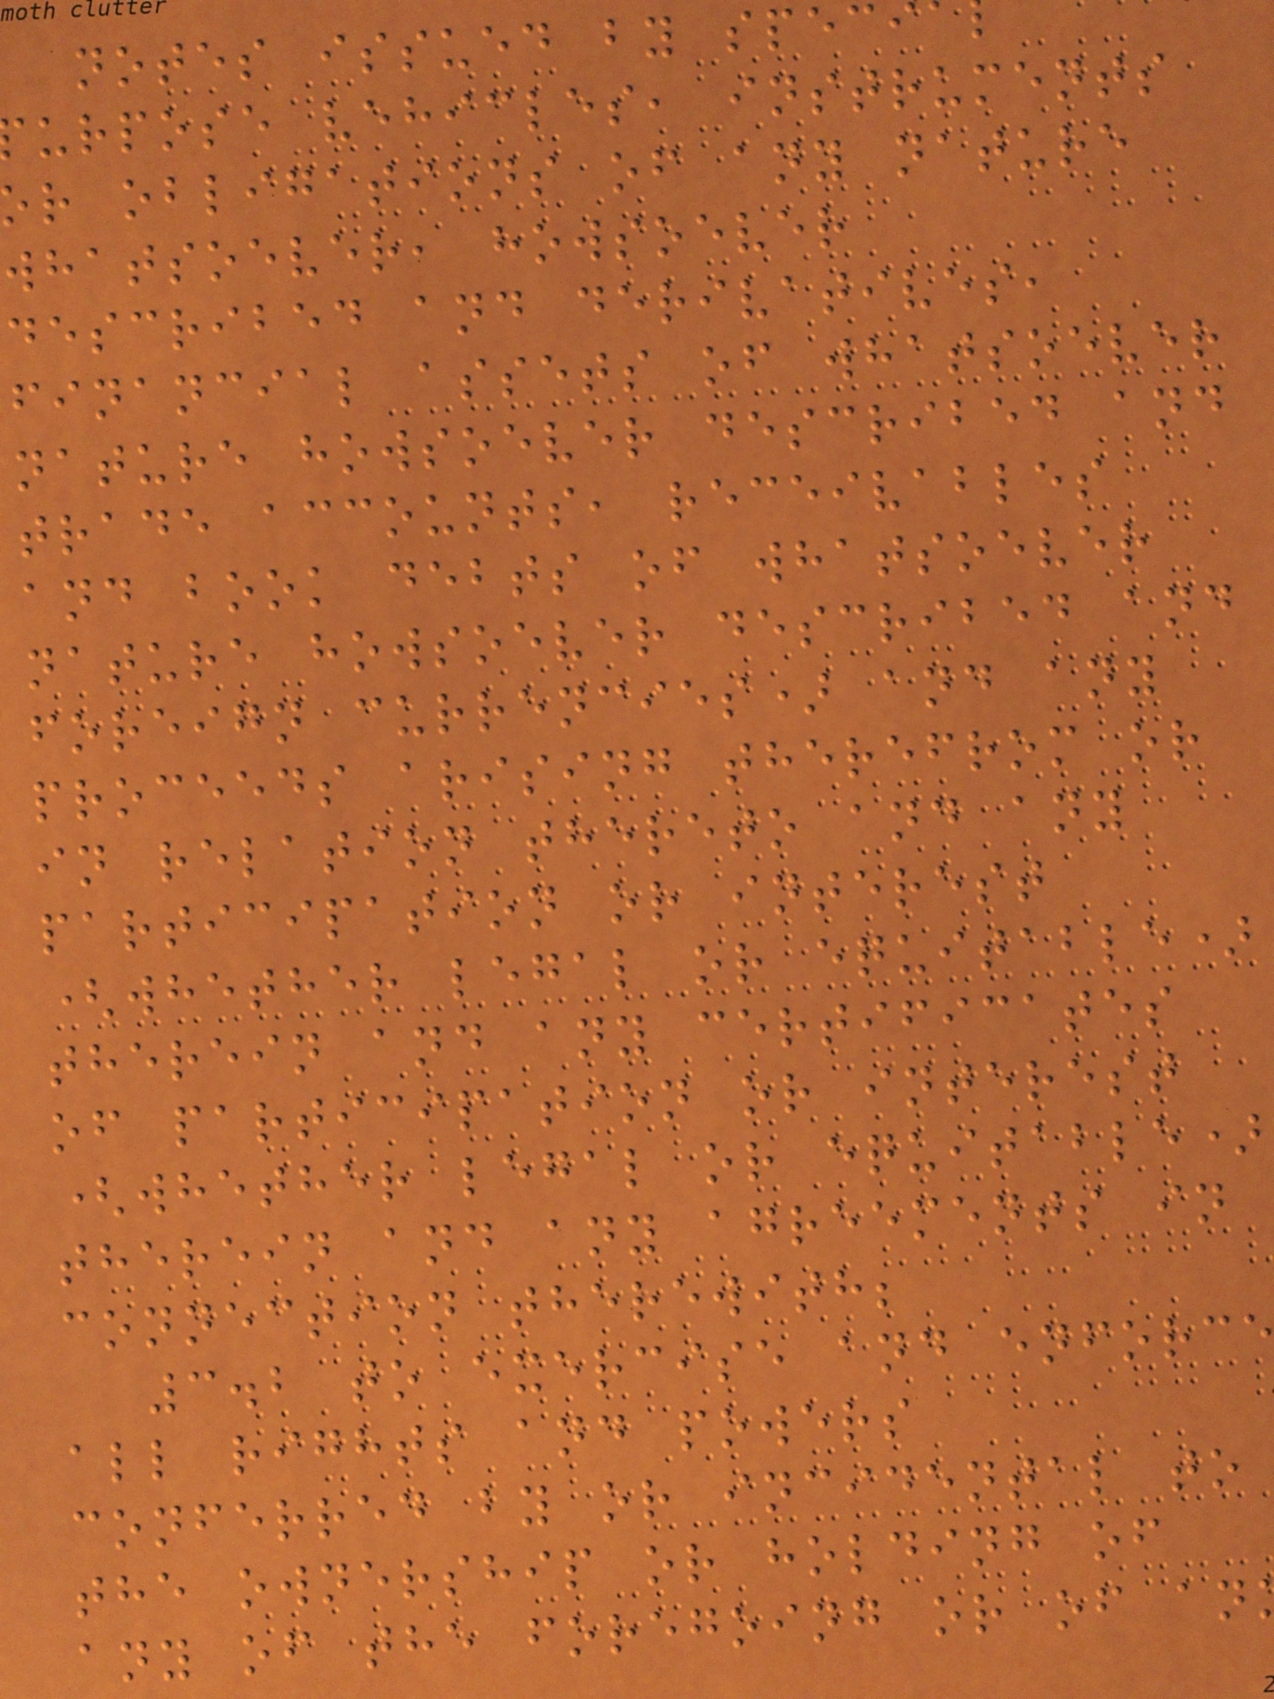notes issued by spec
urpose vehicles, instruments
or obligations of any nature
whatsoever, howsoever
described and derivatives,
financial assets of whatsoever
nature howsoever described and
trade accounts, receivables
and book debts of whatsoever
nature howsoever described and
foreign currencies) and any
proceeds arising therefrom or
in relation thereto and any
participation or interest
(whether legal or equitable)
therein and any certificates
of participation or interest
(whether legal or equitable)
therein and any agreements in
connection therewith;
3.2 to exercise and enforce
all rights and powers
conferred by or incidental to
the ownership or holding of
any of the foregoing or of an
